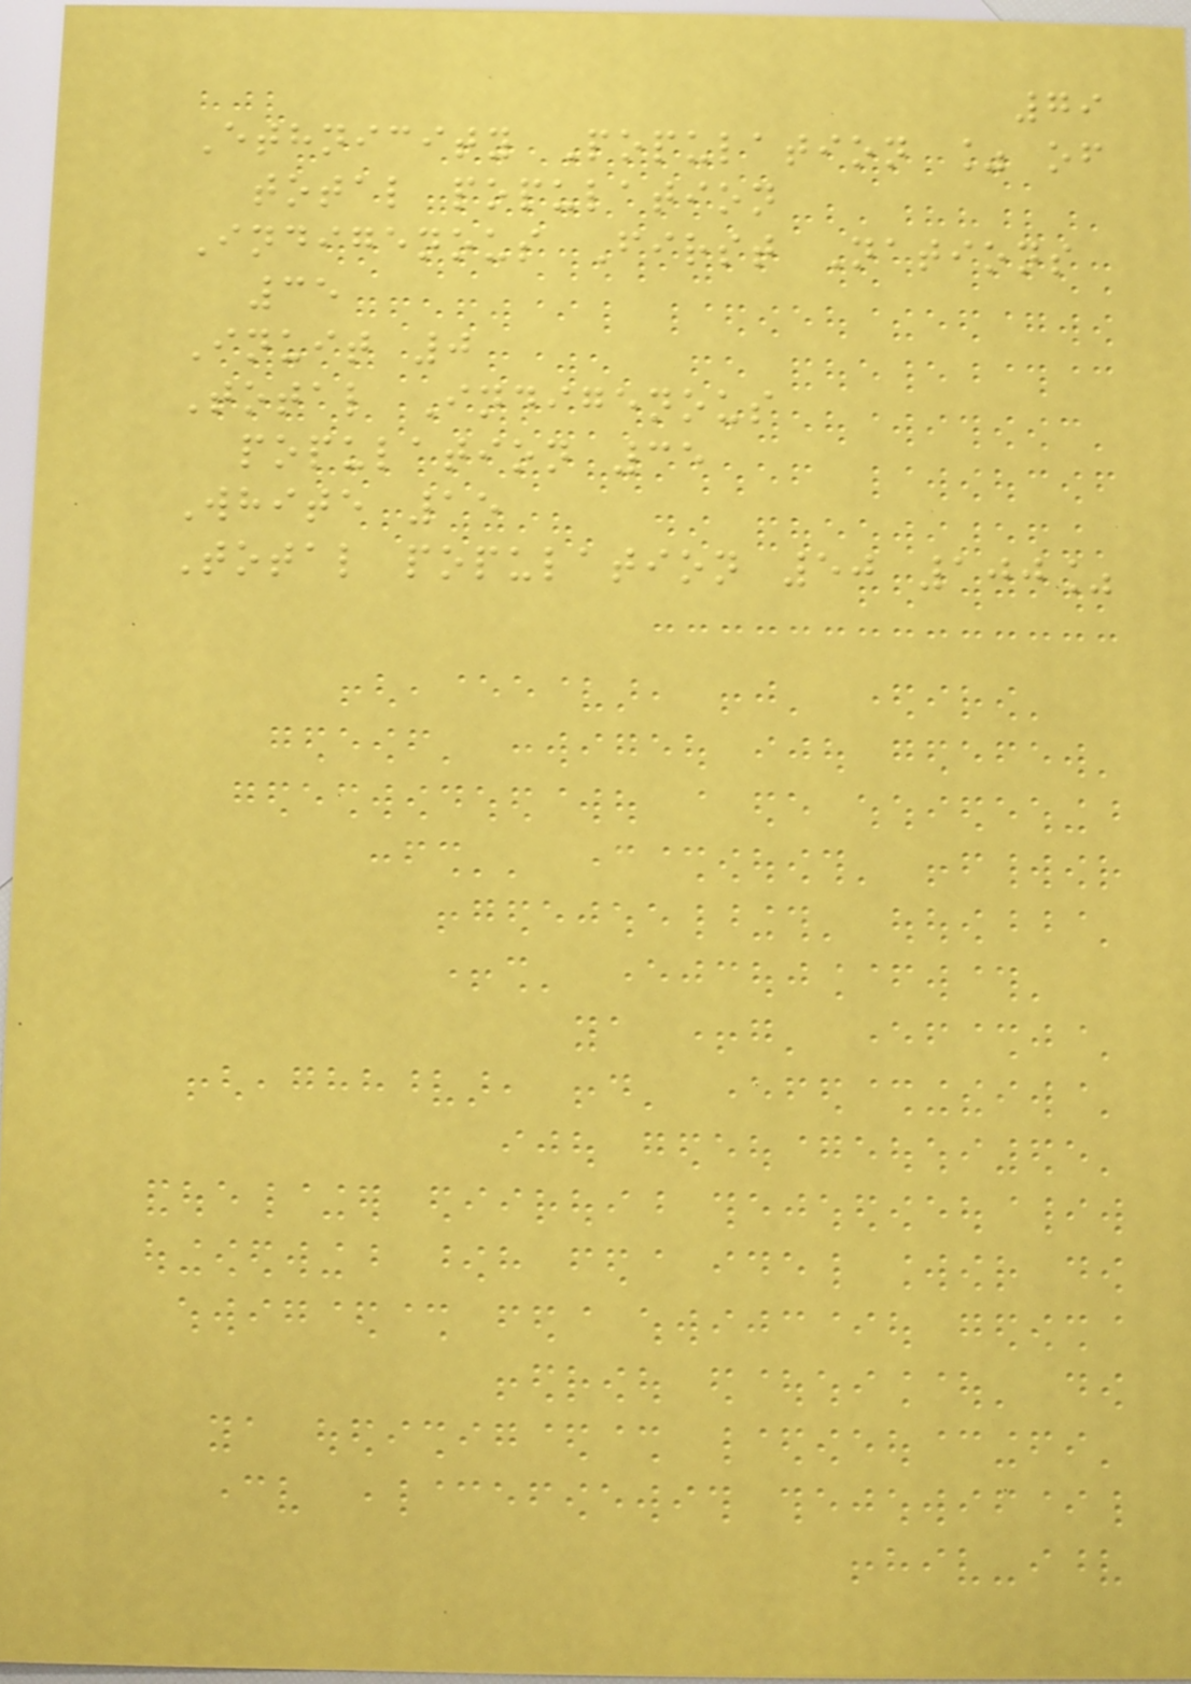79
Ethnicity Population % of
total population
Indigenous First Nations
35
Inuit 0
Total Indigenous
population 35
White 15
Total population 50 100%
